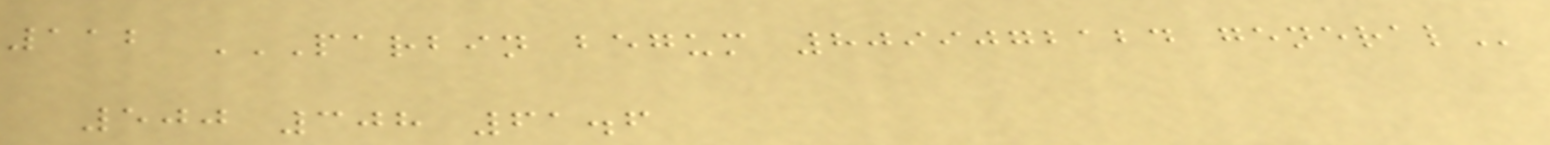112 PARBIN BEGUM 8099072124 GENERAL
500 308 61.6
